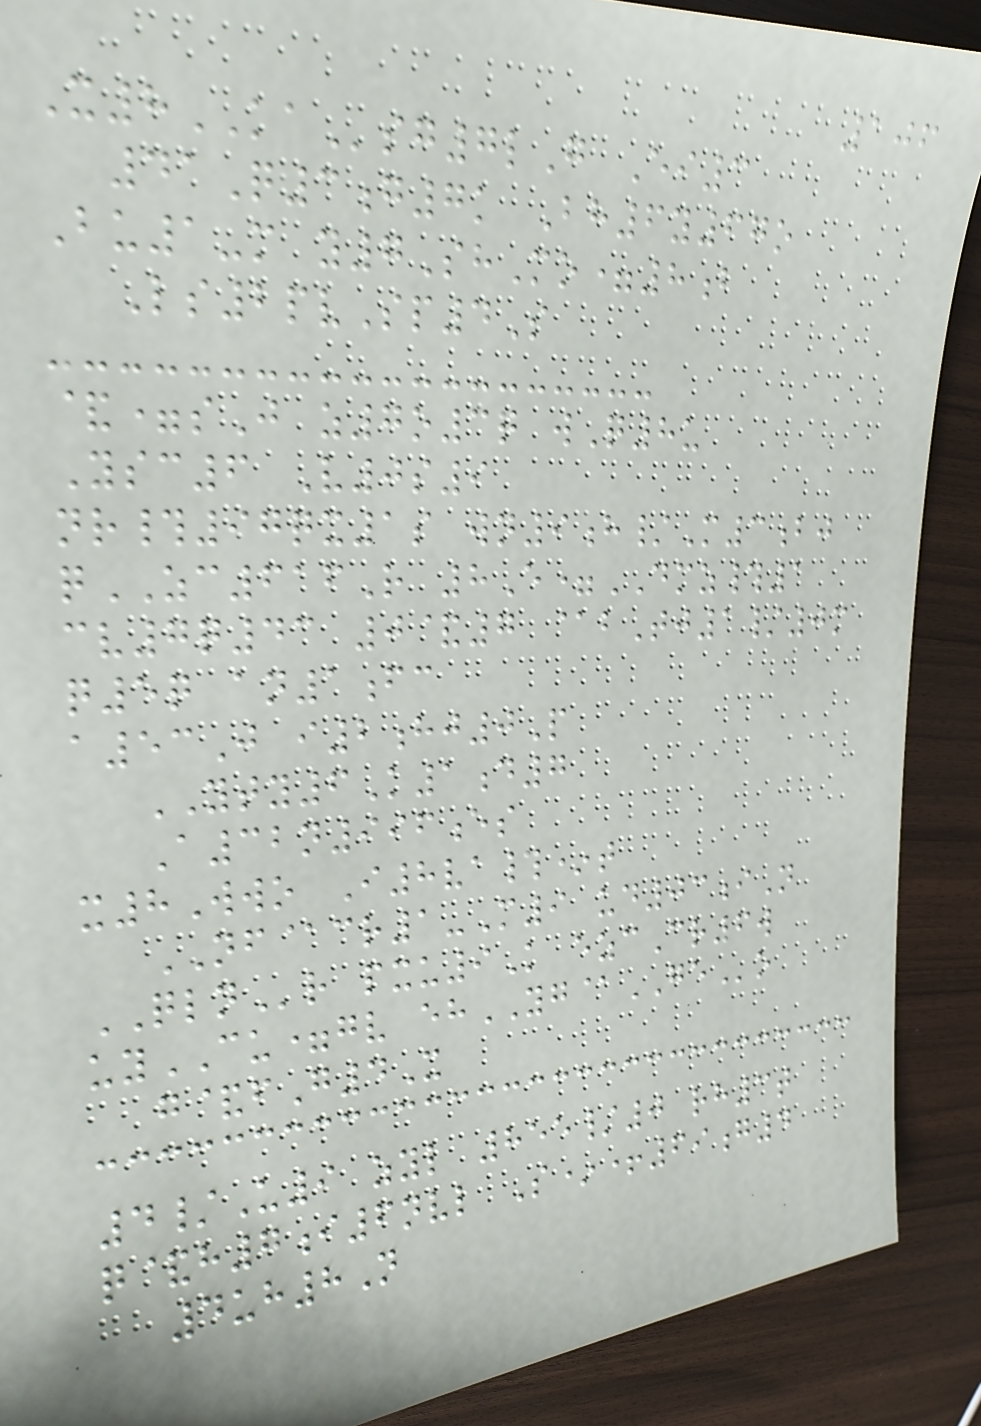106
X8KAsg7lG Ei3
41Q3g7k Bh6y67o
Bu1-m y7ShMo=8b
Ls2pvSp4S
&=sJ z7o3q wQ8u
Ysc6 V0s9
nr#97qx1s wn9h/M3bj
qZC616R 8E=DMZ#1
cv7q43 0&7 @bTj1/0m
q5q an1fc
a53J i2hj0P
YTY6K1d7
A32n996es
x8Wwo I8va#*t
NF@cr1-M9 ud03iN
QLNr pxu9K ezcCr6w
uyCU=gv ehYG@GEo
g&fG4X
4/U9 zyl 855/0 rh3t
q&h7i6nvl S*+69g4
4uh8N
